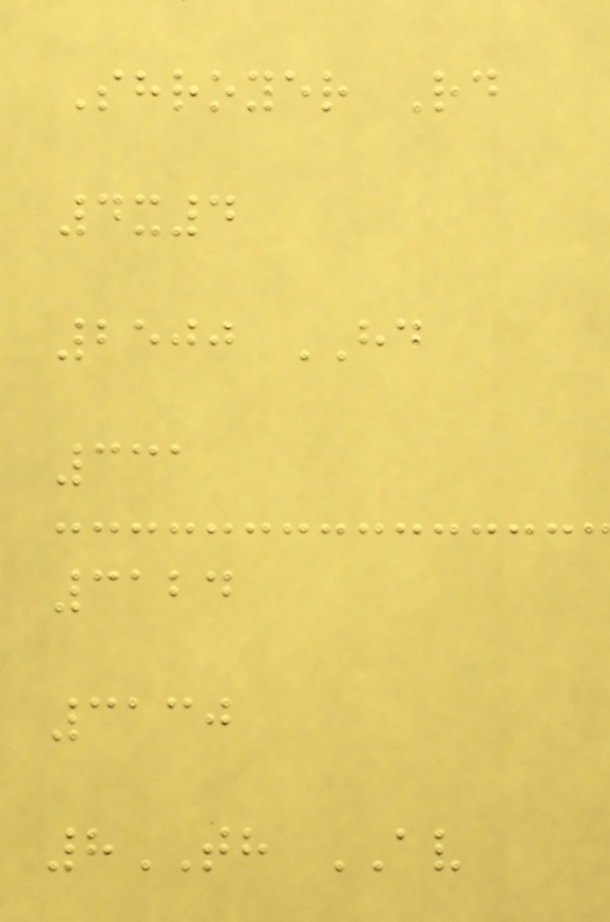Shroyer Rd
4x4
2500 HD
331
3124
3130
8TH AV
